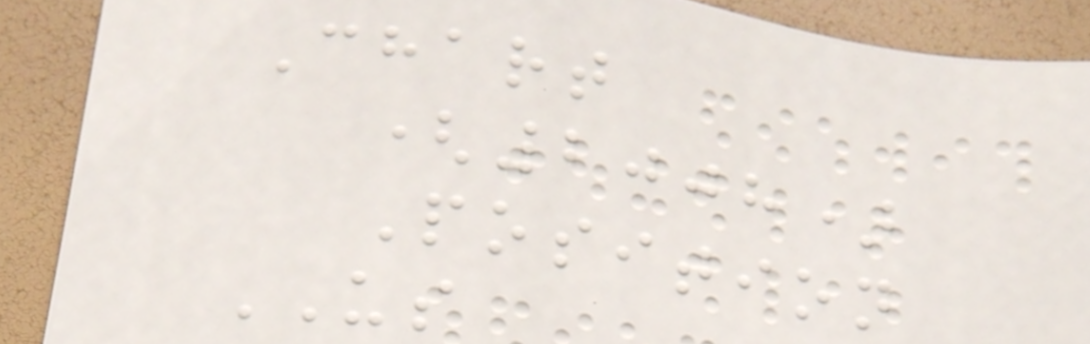Chart
(2008)
Position
US
